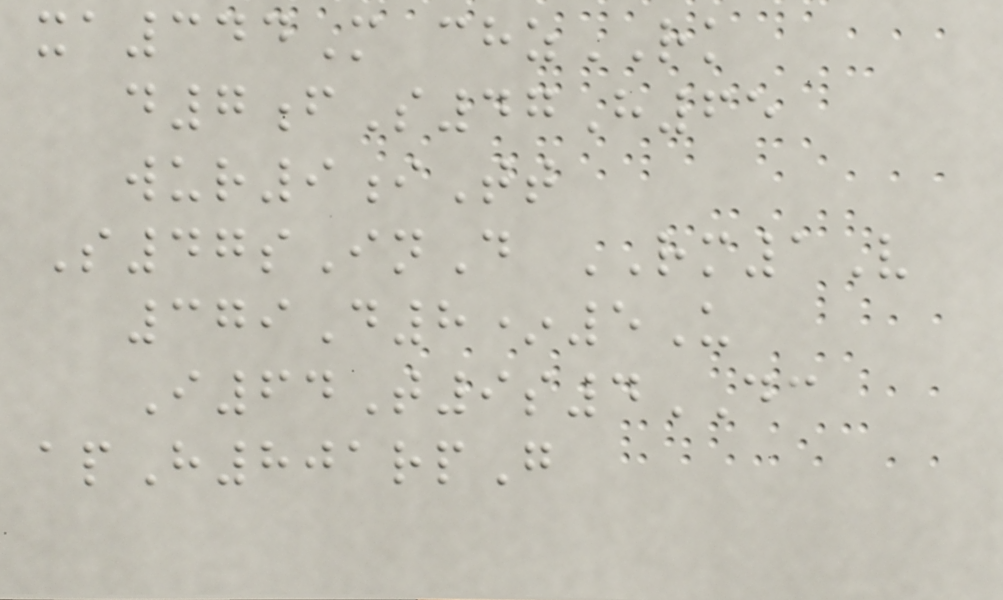xa344M chzRK
d7fS47H65
wur9iTt
S47sInD RM1V
379D8*5U
I64T9s4DC
apH801rpG
